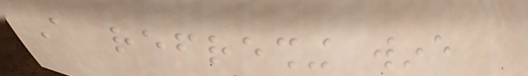A refreshing wine
